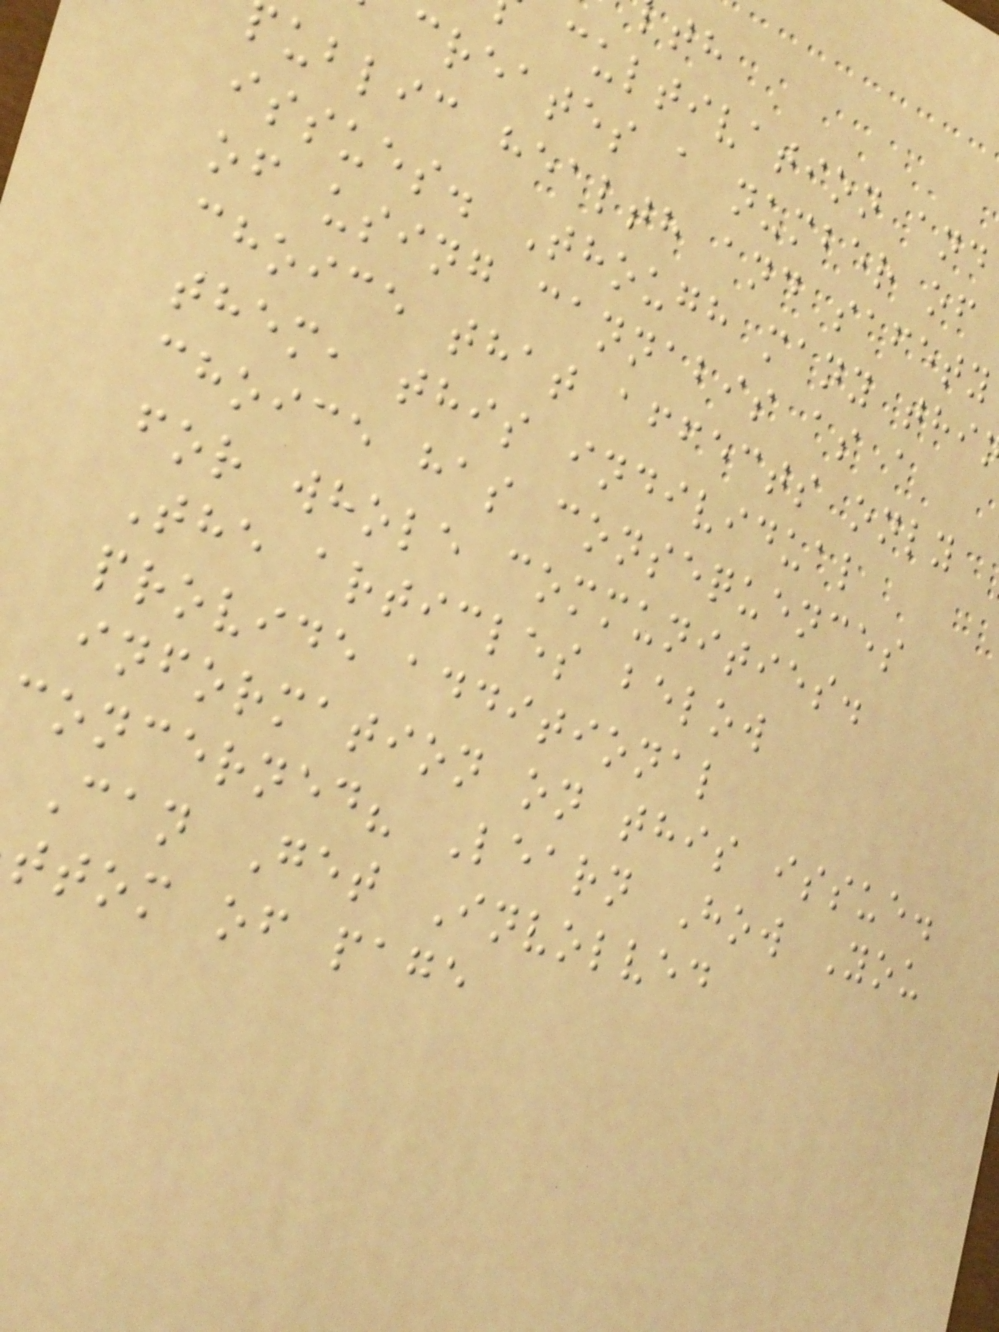cultivation and
creates a number of
ublic health and safety
issues. Though many thi
of using cannabis as a
choice that affects only
them, this individual
choice has consequences
for whole communities.
The articles below
provide additional
information on this issue.
concerned? Learn How You
Can Get Involved
ttom of page
